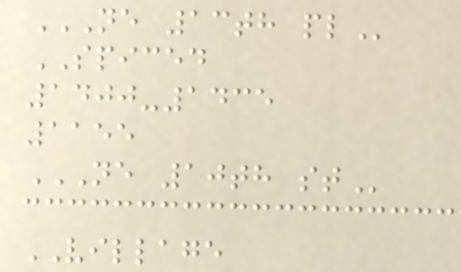NE 13TH PL
SPICED
1400-1435
1155
NE 10TH ST
VILLAGE
